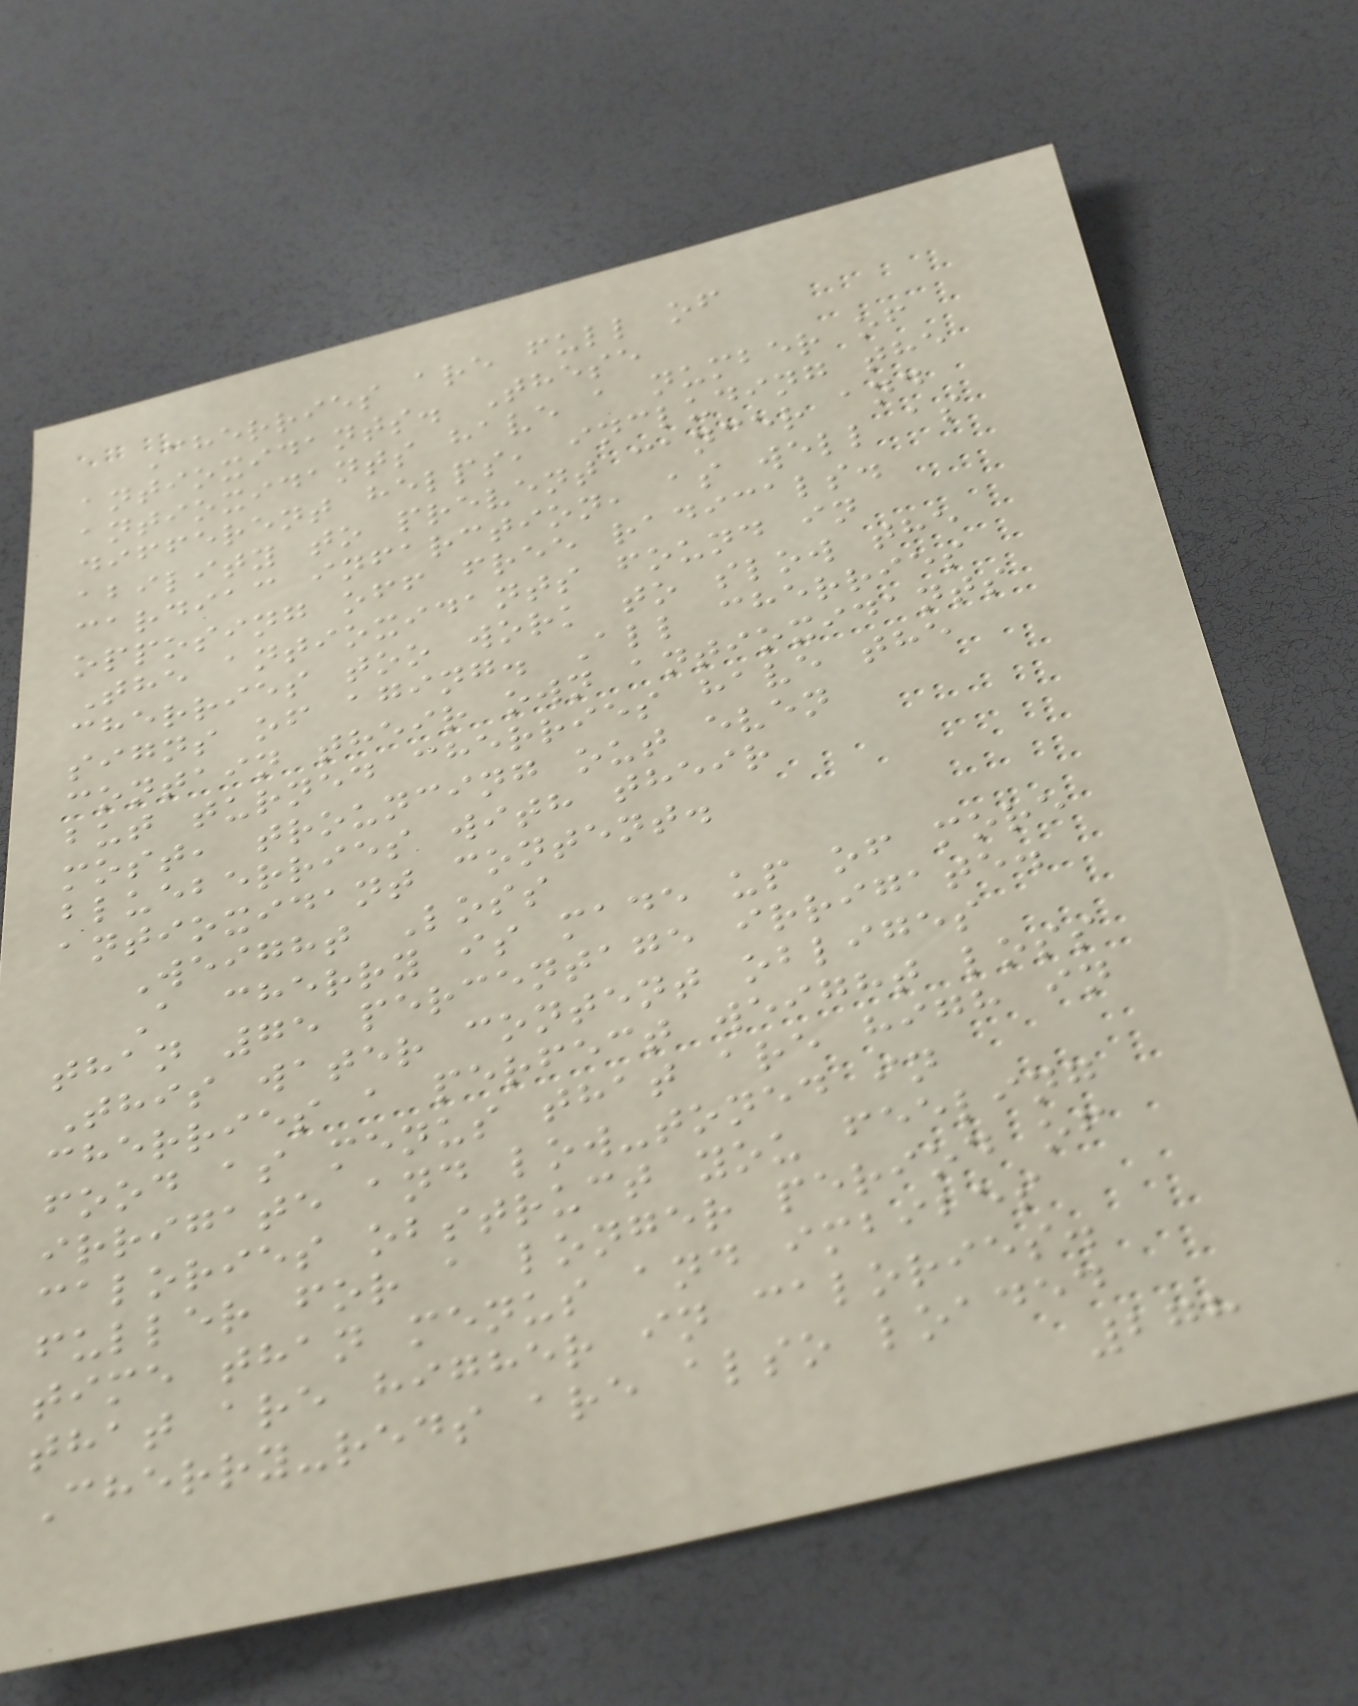Cherries are full of
antioxidants. These
antioxidants have a number of
different helps, including the
ability to prevent cancer and
cardiac infarction, as well as
opposing off free radicals.
The antioxidants found in
cherries too work to slow the
signs of aging. All cherries
contain their own antioxidants
but turned cherries have the
most, trouncing out even
blueberries with their
antioxidant content.
Weight Loss
A cherry is made up of more
than 75 percentage irrigate.
This water content obliges
cherries a perfect weight loss
food as menus that are high in
irrigate and low-toned in
calories obstruct you feeling
fuller for a longer period of
time than menus and imbibes
that are higher in calories.
Cherry-reds are also loaded
278
